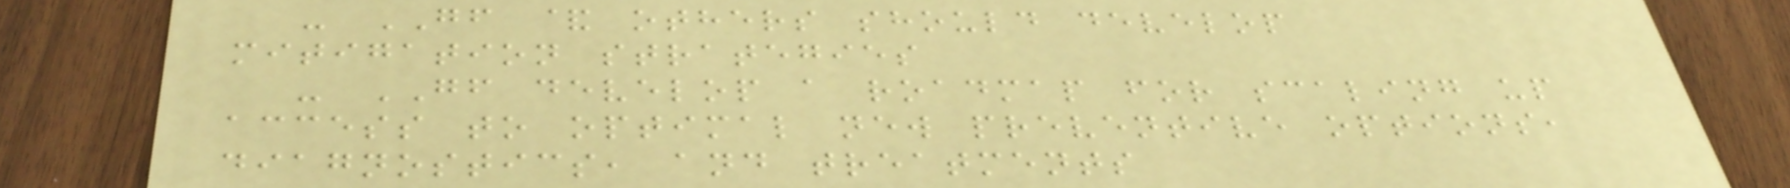- GF & others should develop
mitigation strategies
- GF develop a roadmap for scaling up
access to optimal new preventive options,
diagnostics, and treatments
